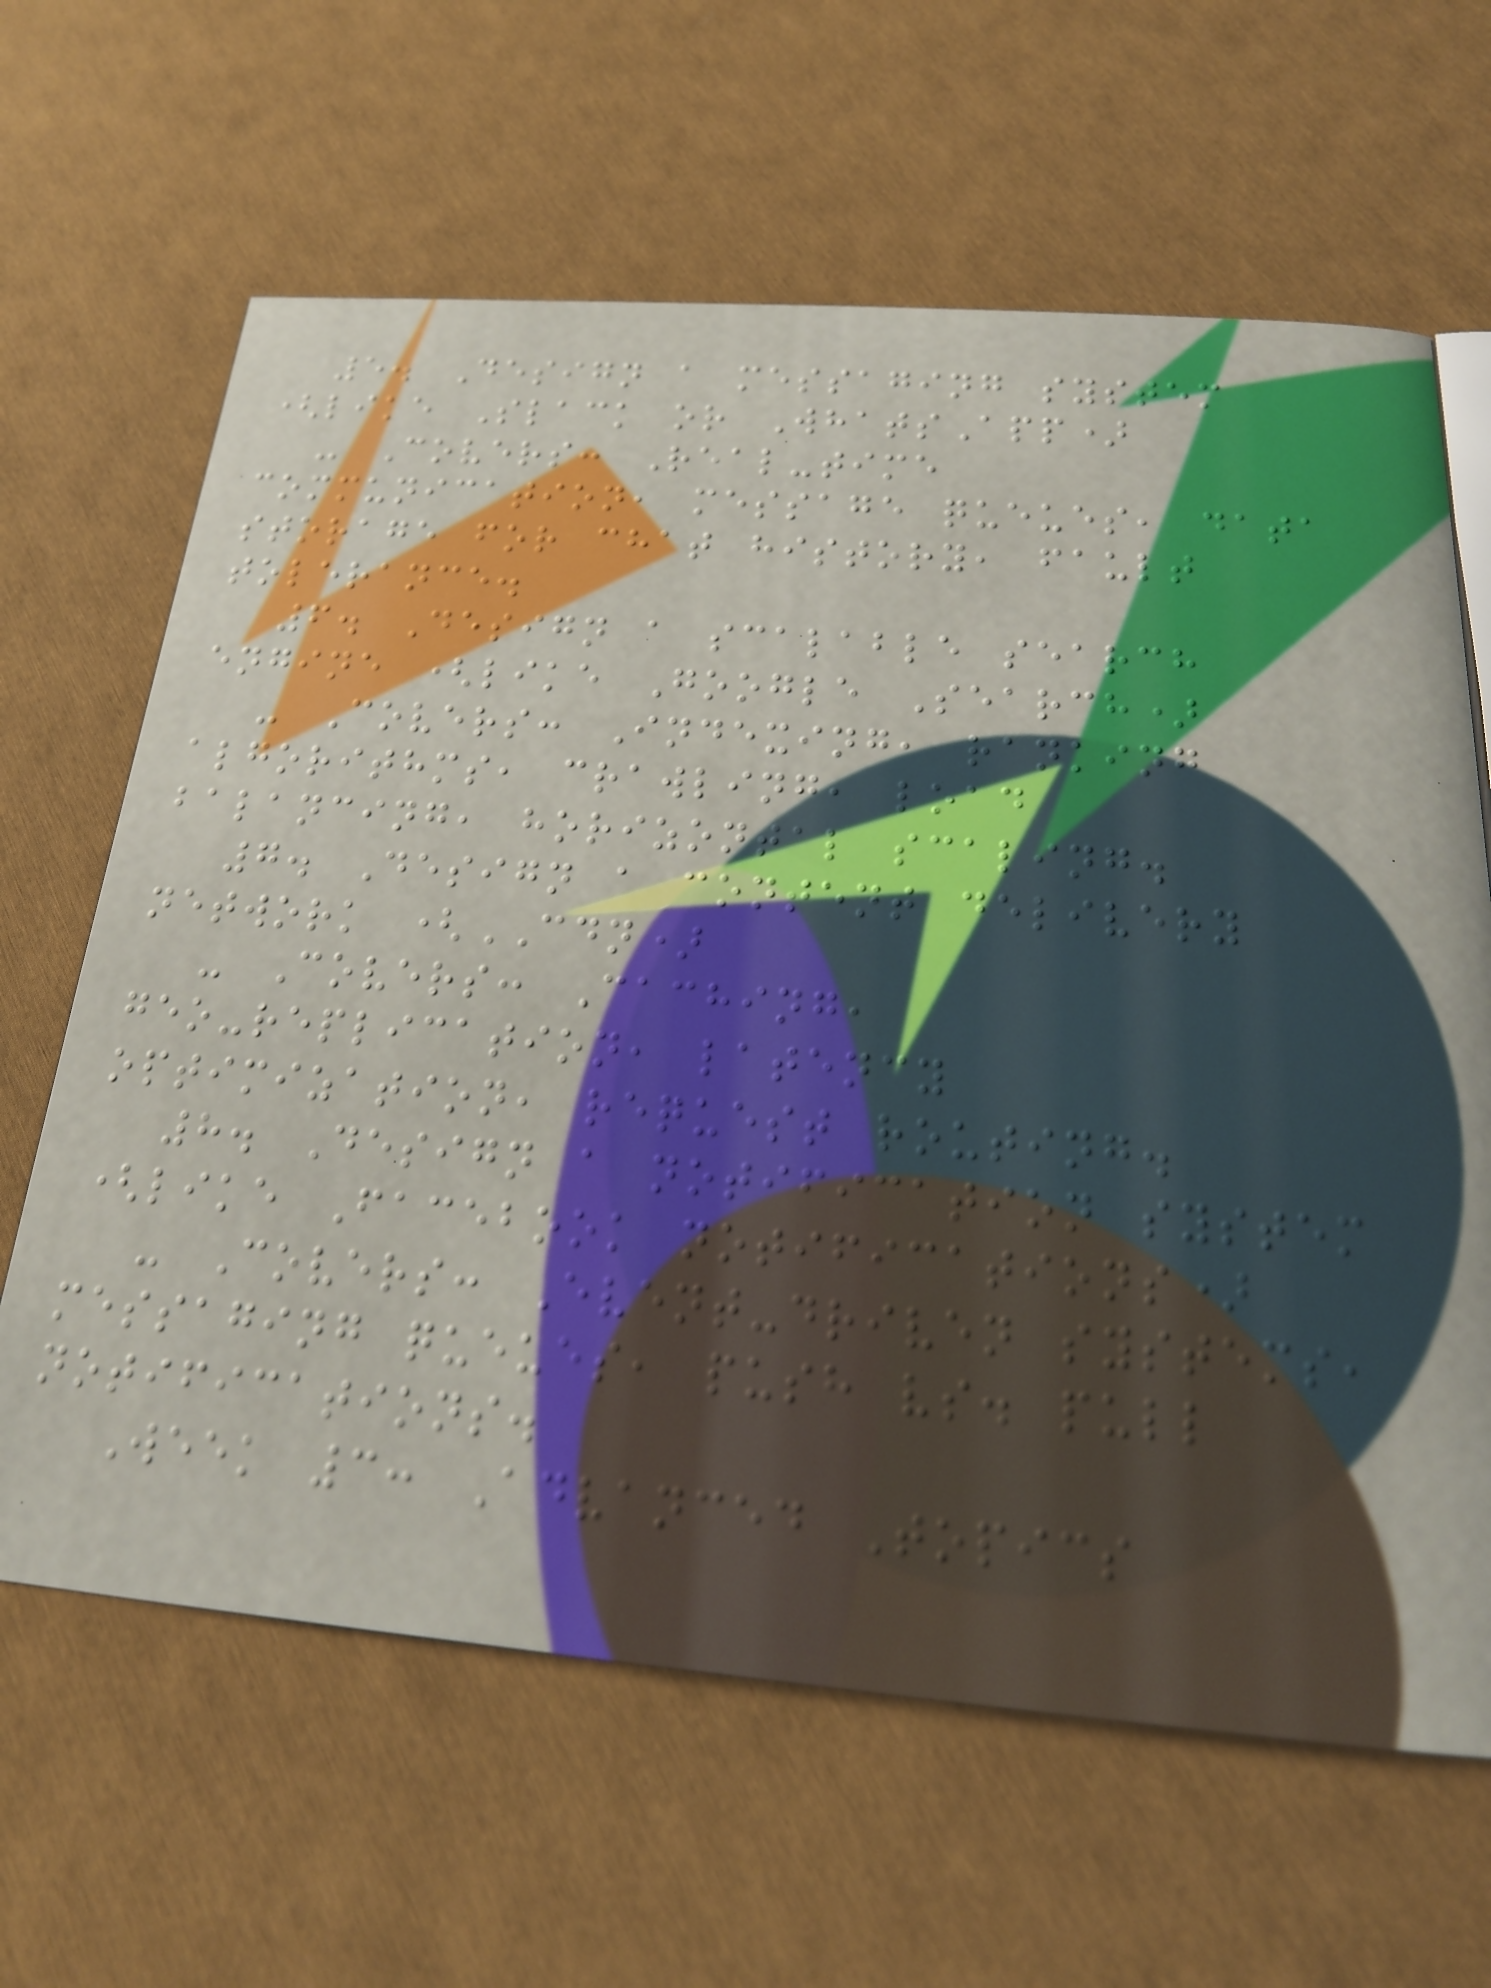5. Design a messaging system
(like Slack or WhatsApp)
- Covers: Real-time
communication, message queues, data
storage for chat history, fault
tolerance.
6. Design a scalable search
engine (like Google Search)
- Covers: Indexing, ranking
algorithms, crawling, load
balancing, horizontal scaling.
7. Design a content delivery
network (CDN)
- Covers: Caching,
geo-replication, latency
optimization, request routing.
8. Design a notification system
(like Facebook notifications)
- Covers: Event-driven systems,
messaging queues, push vs. pull
notifications.
Week 3: Advanced Topics
